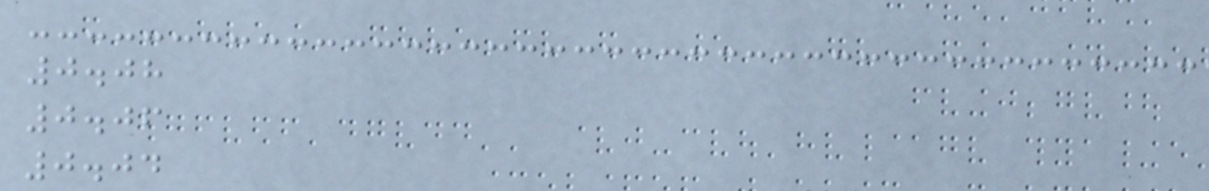0.08
0.06
0.04
